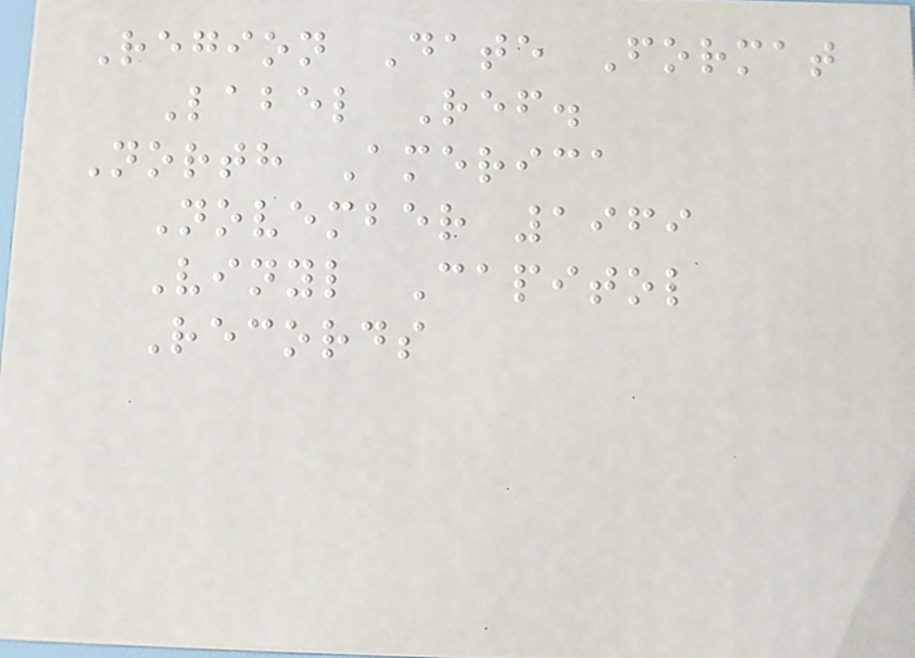Region Date Format
Label Ref.
North America
November 1969
Vinyl Capitol
Records
